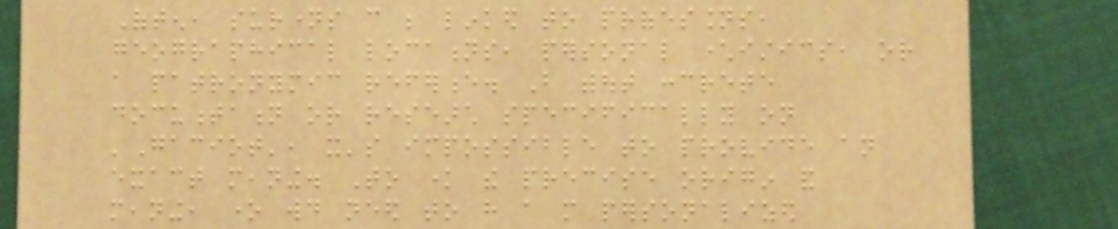Often, surnames can be linked to professions,
geographical locations, personal characteristics, or
a patronymic reference. But without concrete
documentation or research specifically on
'Gaciot', it's impossible to provide an
exact meaning. To know the precise origin and
meaning, one would need to have a more personalized
